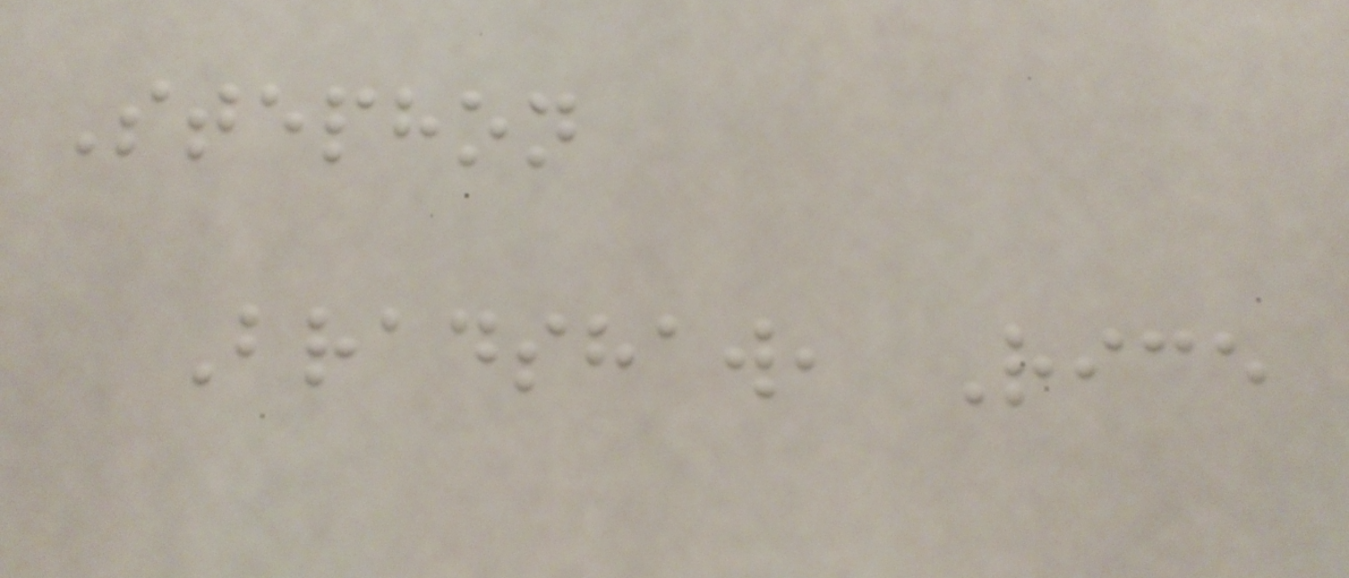Stephon
Bradshaw, Rice
